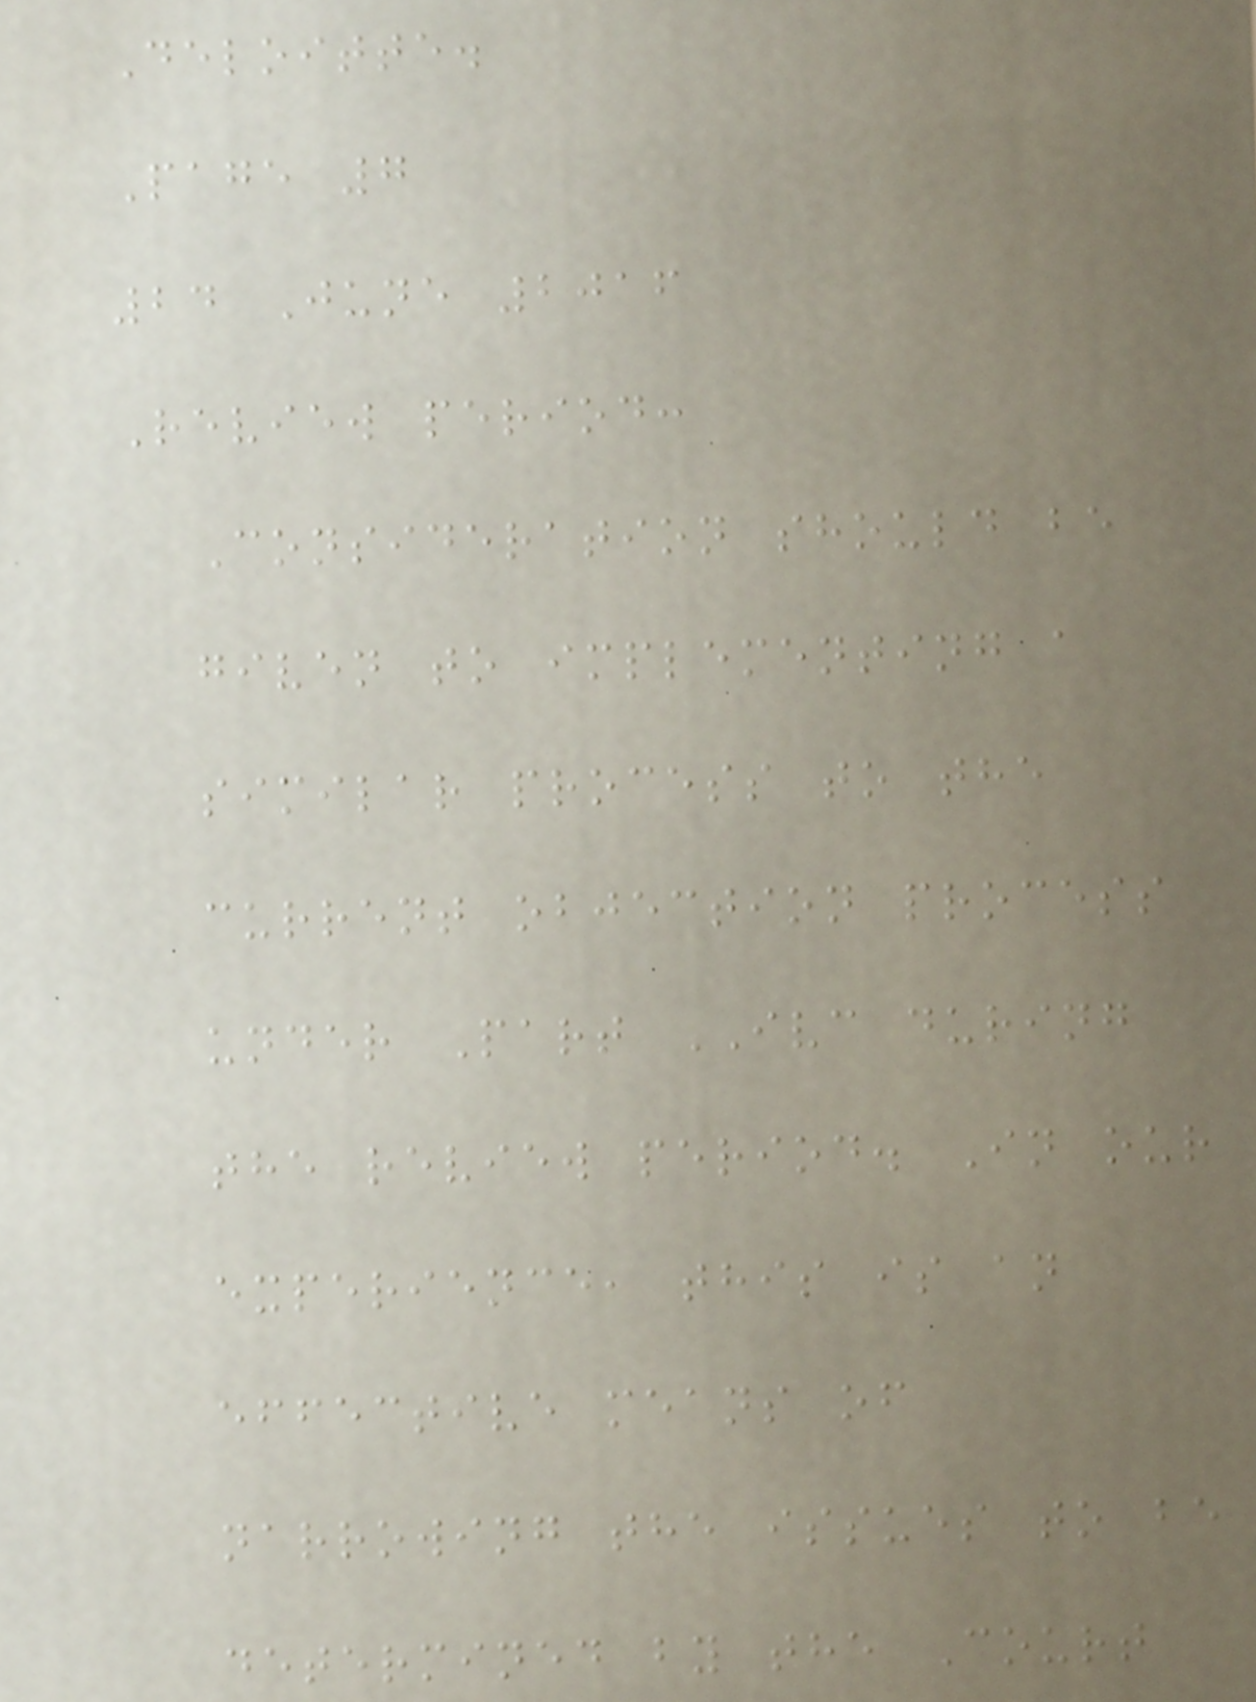Deloitte.
Page 7
24 June 2016
Review period:
Consideration should be
given to implementing a
similar process to the
current objection process
under Part IVC during
the review period. In our
experience, this is an
effective means of
narrowing the issues to be
determined by the Court
